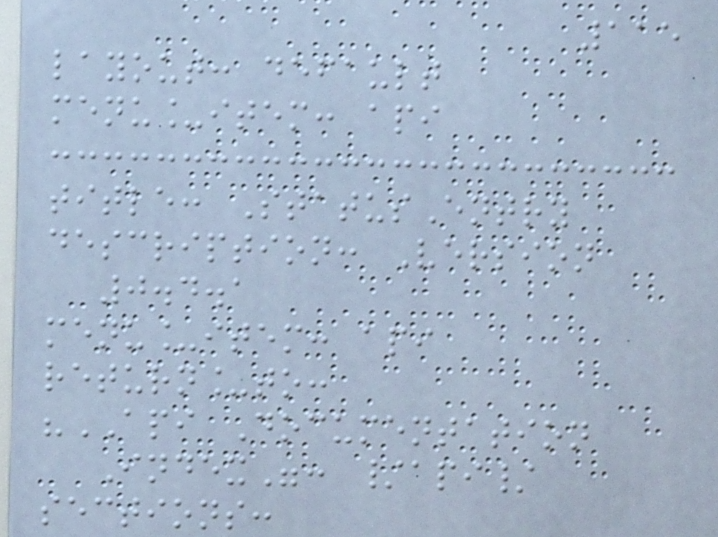115
layout: default
menu_item: api
title: StatusEntry
description: Version
0.4.1
menu_item: api
return_to:
"API Documentation
Index": /api/
sections:
